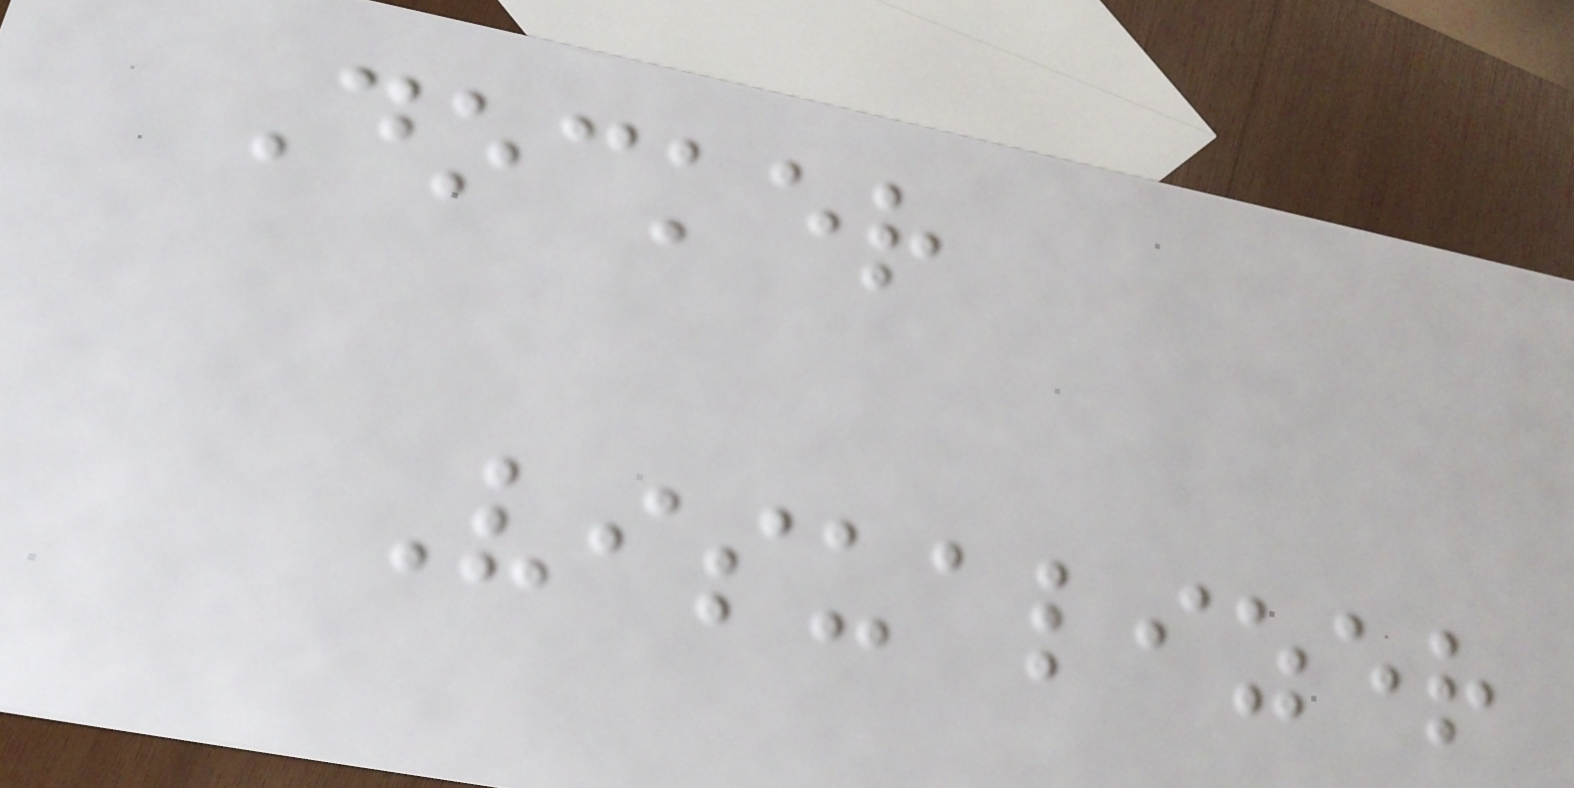Docker
Visualizer
